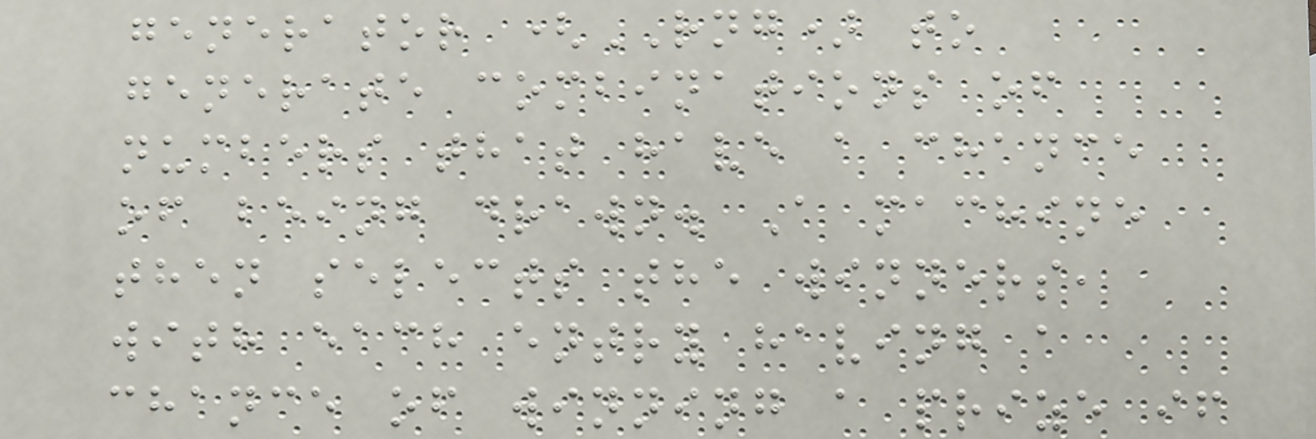generator (RNG) to
generate combinations of
numbers that have a chance
of being drawn. A machine
then selects the winners,
with each entry having a
chance of winning a prize if
